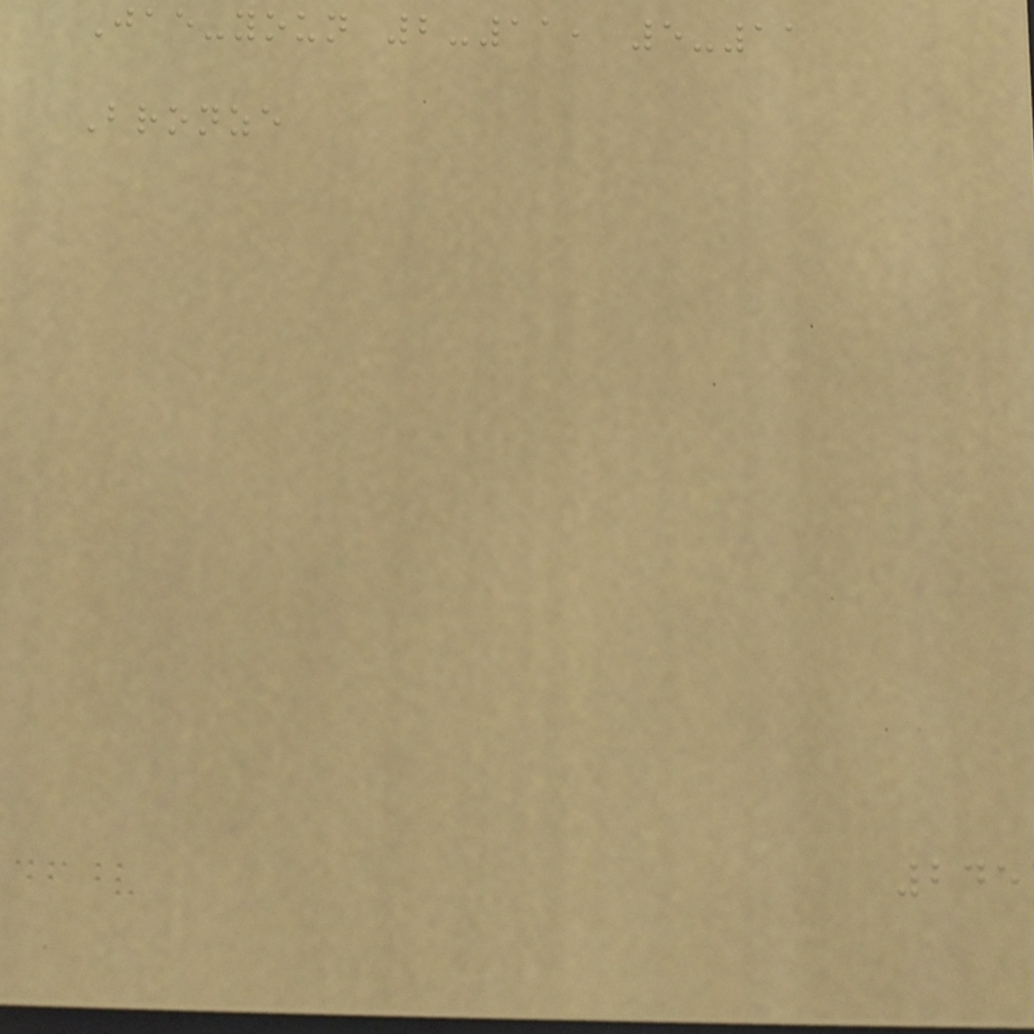Jae-youn 2-11, 5-11
Bronze
245
